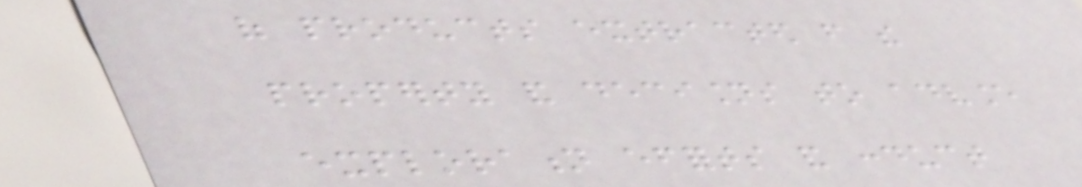of products extracted from the
property and decisions to advance
exploration efforts and conduct
